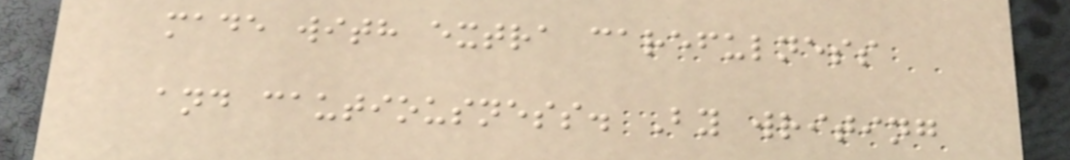made with extra carefulness
and cautiousness. By writing
